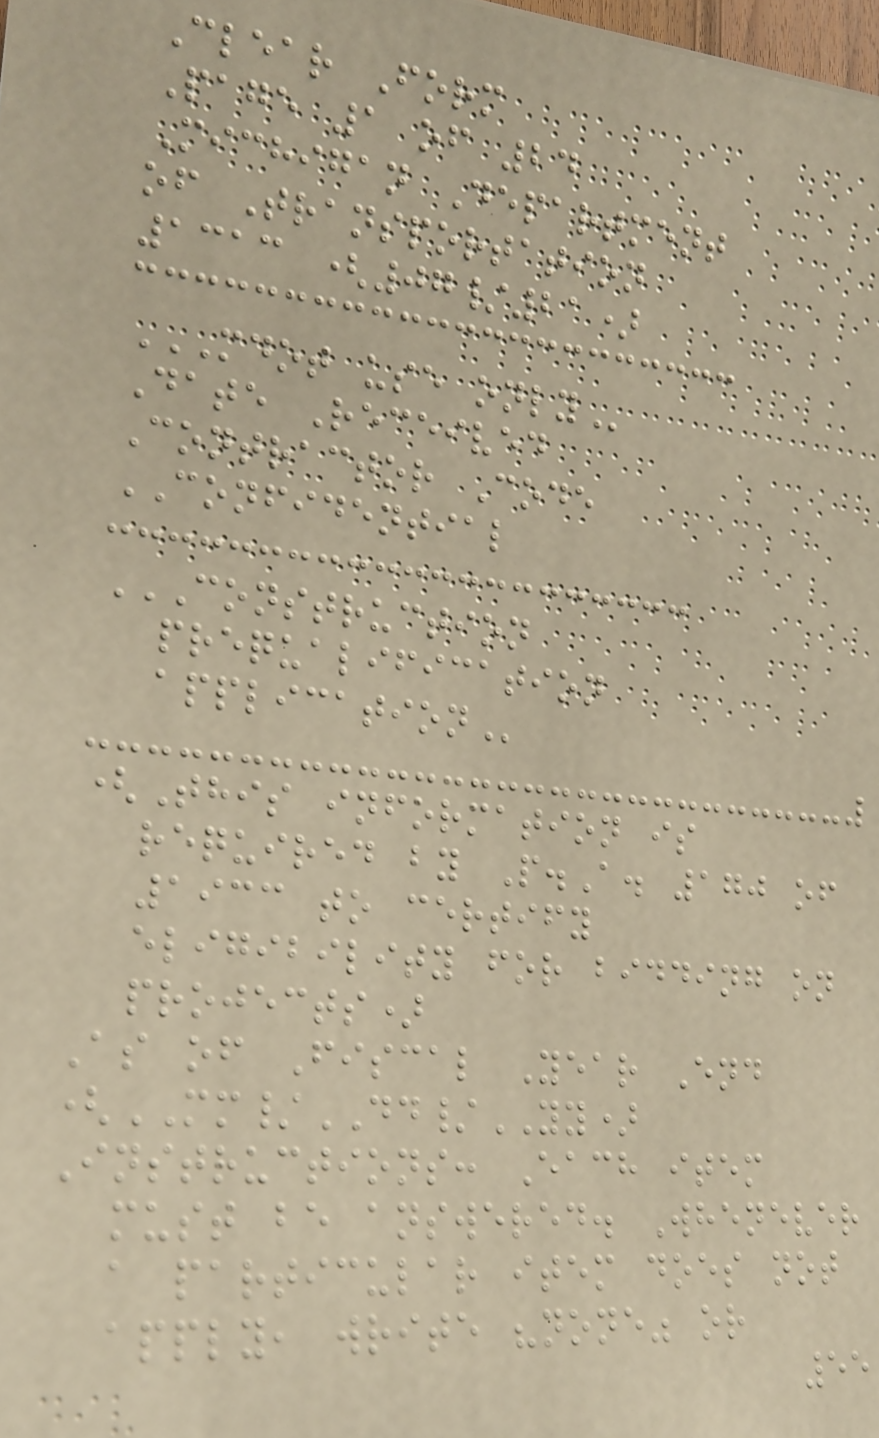Clear Form
Page 1 of 24
Michigan Department
of Transportation
1313 (07/21)
MDOT USE ONLY
Date Received
Contractor Code
CONFIDENTIAL
CONSTRUCTION
PREQUALIFICATION
APPLICATION
(This information is
required by P.A. 170 of
1933 to certify
eligibility for bidding on
projects)
As of Fiscal Year End
(MM/DD/YY)
Instructions: Each item
must be answered. Whenever
a particular item does not
apply, write "none" or
55
